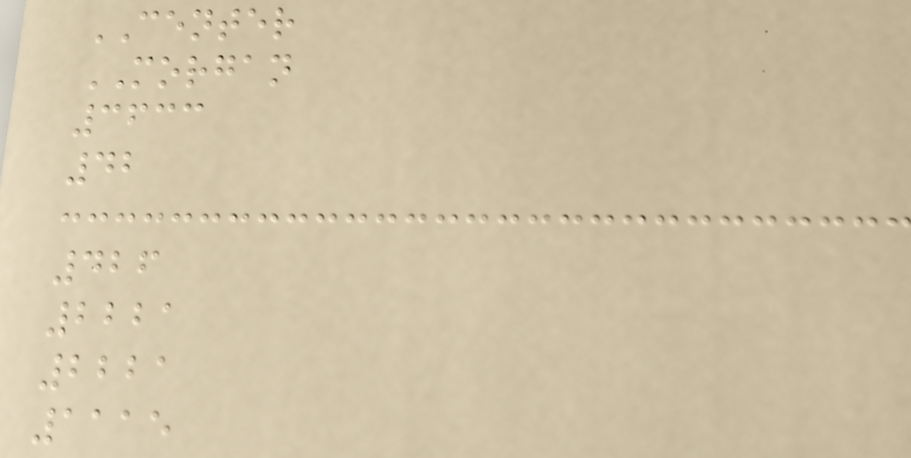CENTER
MORGAN
3633
42
426
2221
2221
1115
